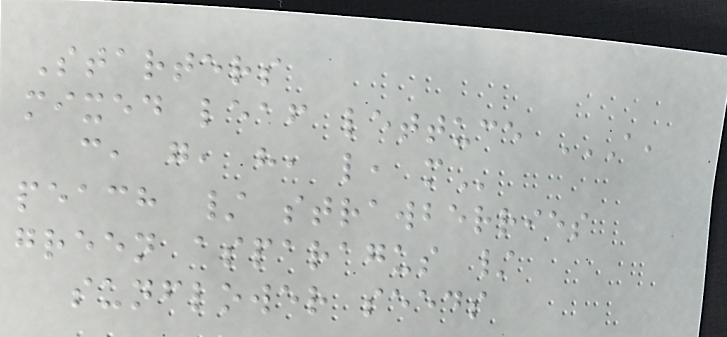Starters
mixed leaf lettuce A,
C, G, H, L, M
peach / strawberries
green asparagus /
sunflower seeds
